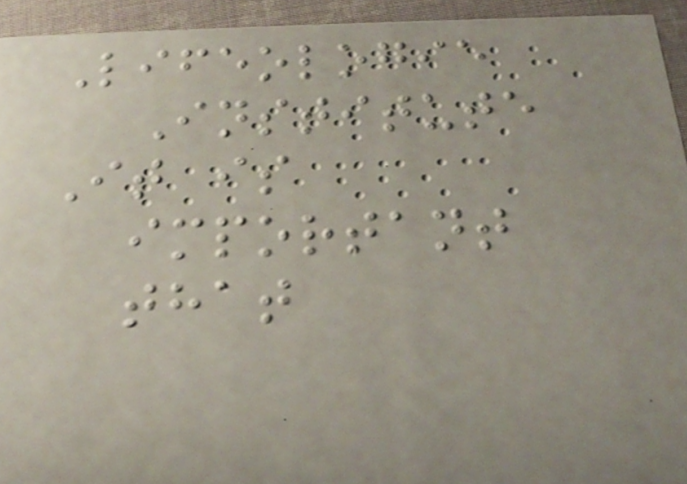Lifeologie
Institute
It is
important
that
